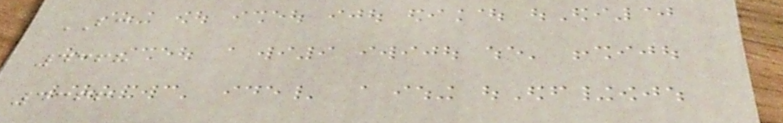BC
4368
4366
